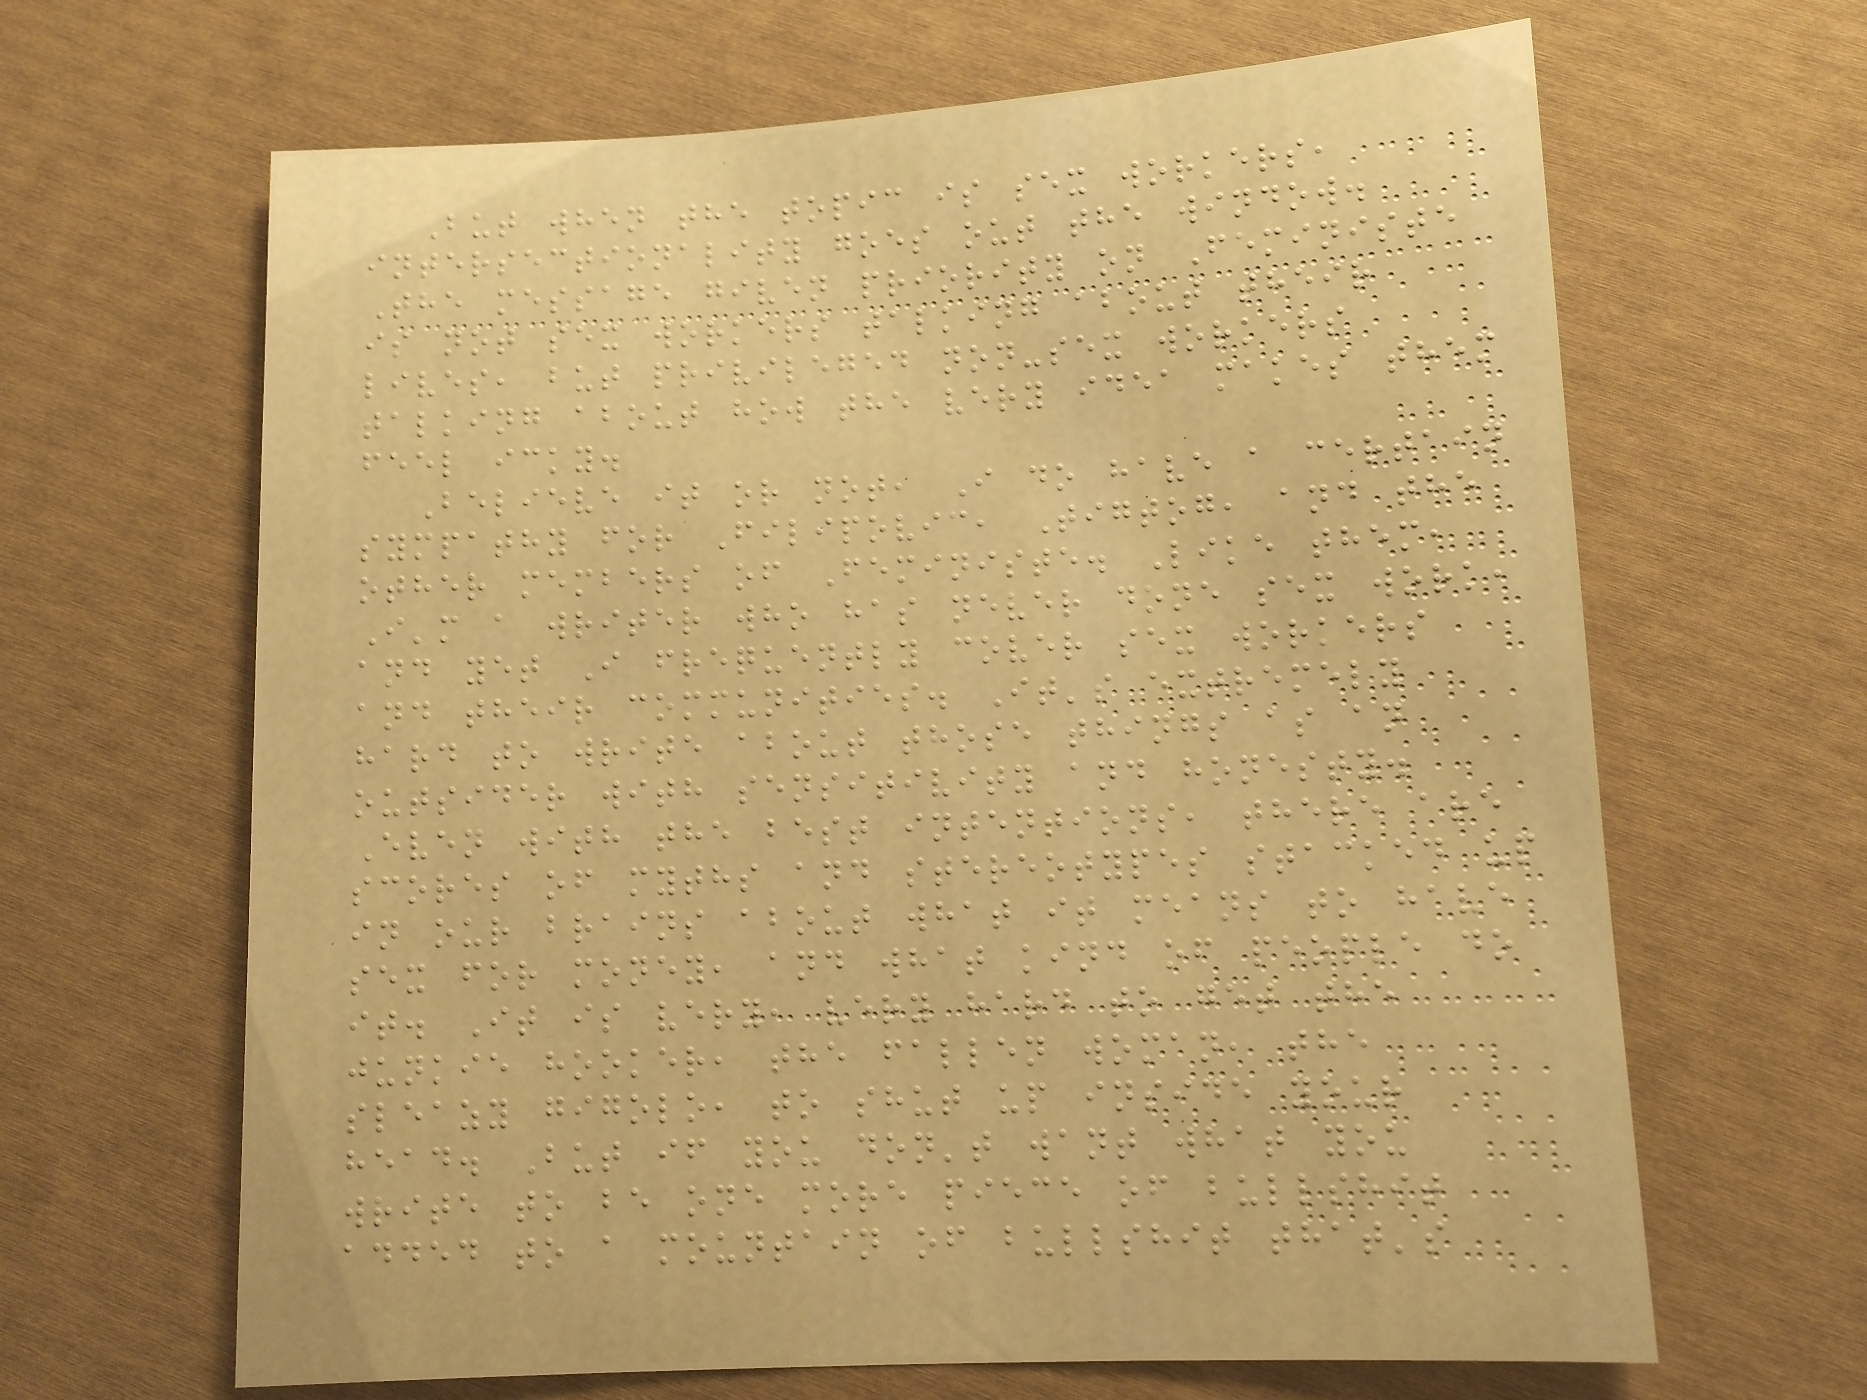But when the topic is sex workers,
intersectionality goes out the window.
The message given priority on Feministe
is not sex workers talking about their
lives, but privileged non-sex workers
talking about how the very idea makes them
feel icky.
Believe it or not, I do have a certain
sympathy for Filipovic, Tigtog, and the
other members of Feministe. Like them,
I'm a writer who has never done sex work,
and yet I frequently cover sex workers
and their communities. It's extremely
hard to write about those things as an
outsider with sensitivity and honesty.
Even with the best intentions, there are
scores of myths and stereotypes stacked up
in our brains about what it means to have
sex for money, and what kind of people do
it. It is very, very hard to get the
junkie hooker, the fallen woman, the
sleazy gigolo, to shut up inside your
head. But if you don't want what you
write to be one more piece of bullshit
added to a mountain of bullshit that's
